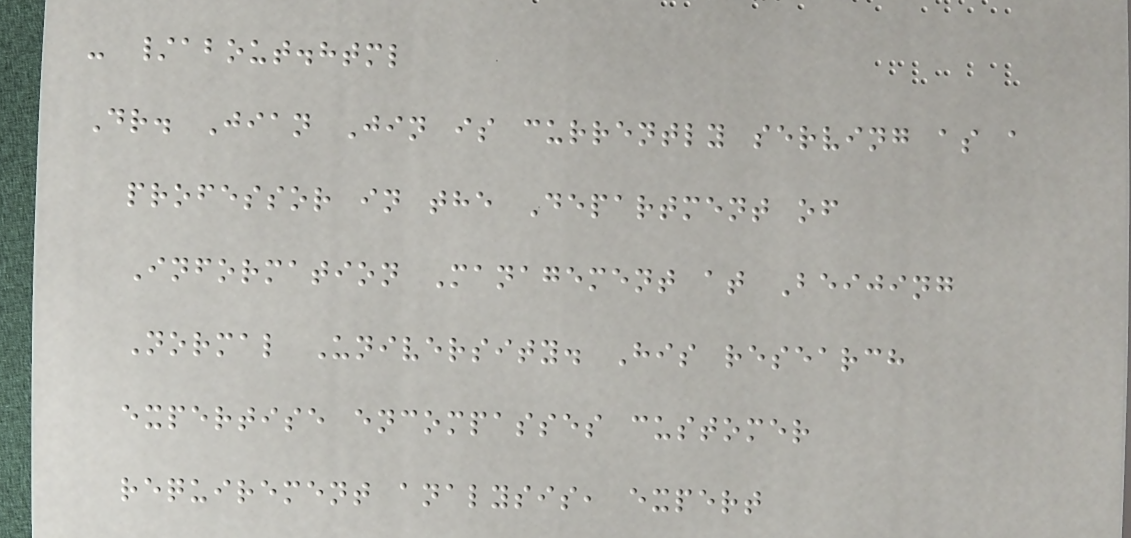- /about.html
Dr. Jian Jin is currently serving as a
professor in the Department of
Information Management at Beijing
Normal University. His research
expertise encompasses customer
requirement analysis, expert
